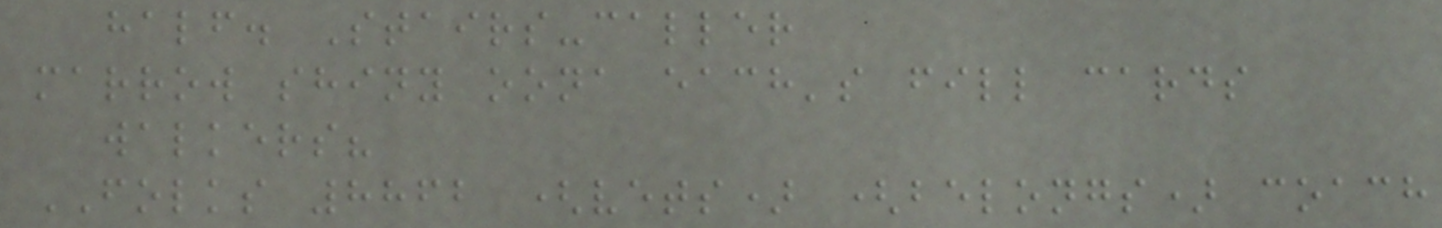half. Stairs-caller
marrow shiny oona each's fill cards
walkers?
FOLKS 8862 (vets) (belongs) coach
